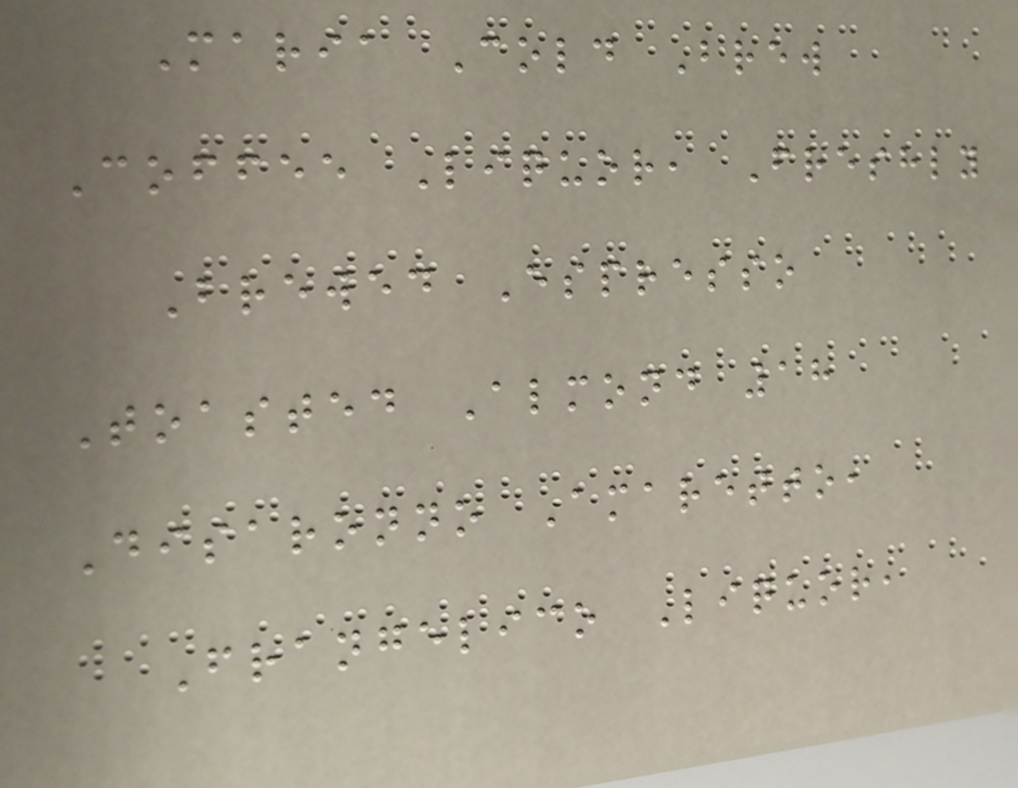Maria Cold Brew
Coffee Liquor, Freshly
Brewed Espresso
Toasted Almond 18
Disaronno Amaretto,
Frangelico Liquor,
